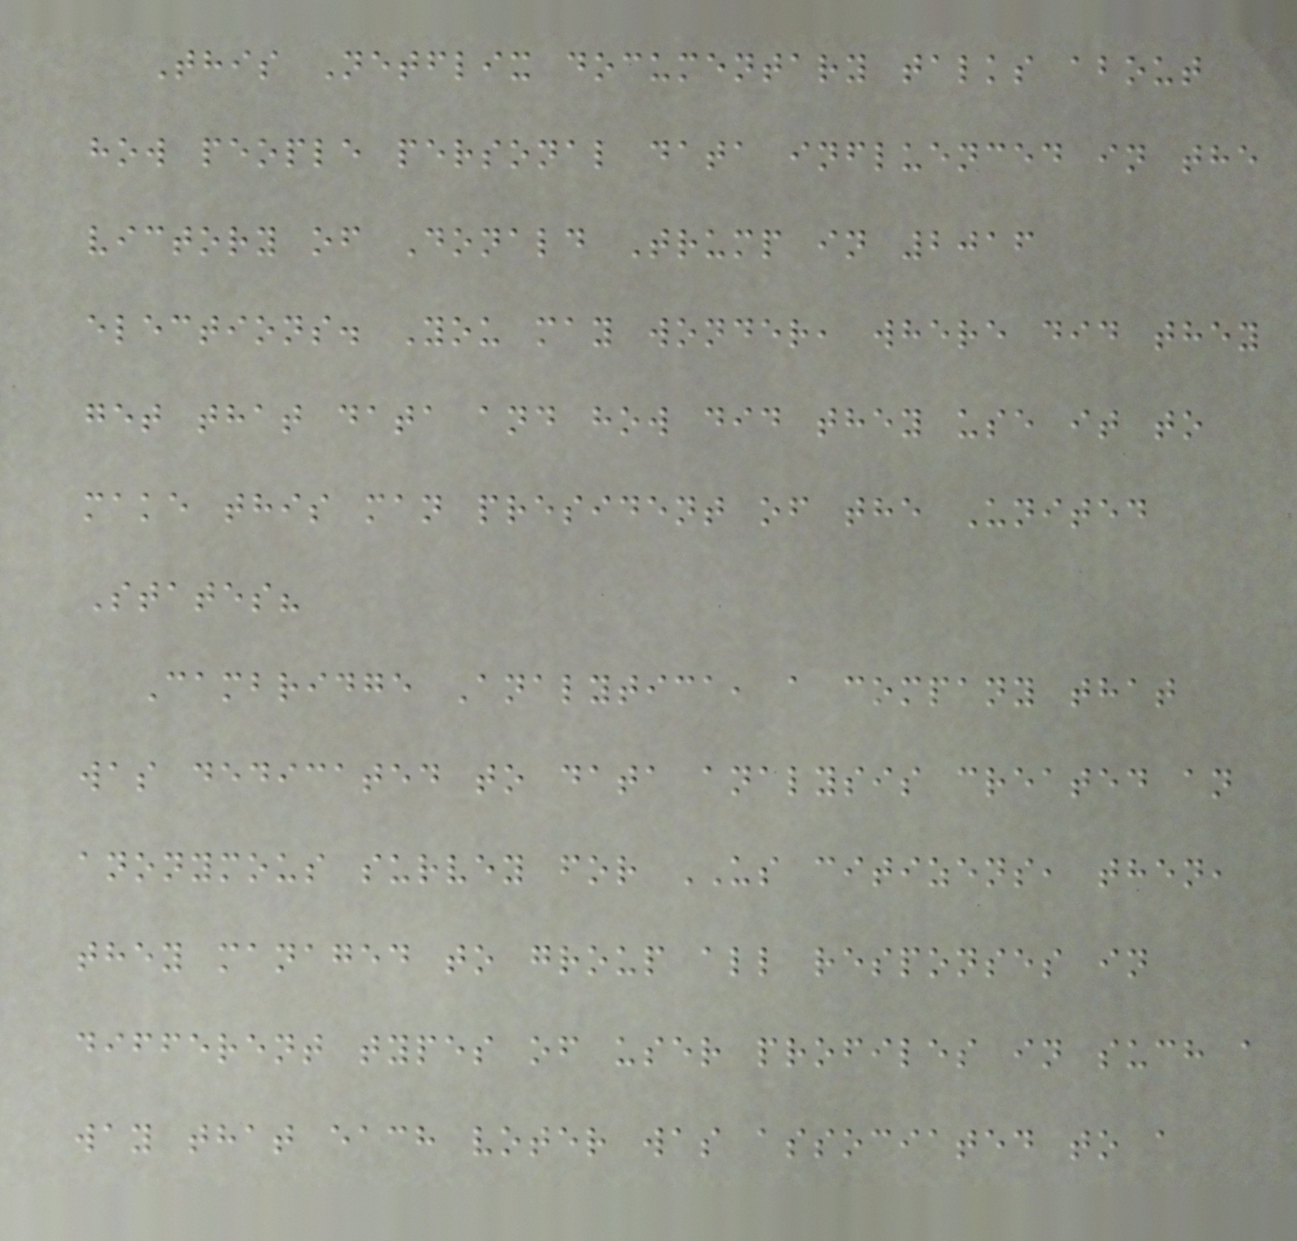This Netflix documentary talks about
how people personal data influenced in the
victory of Donald Trump in 2016
elections. You may wonder, where did they
get that data and how did they use it to
make this man president of the United
States?
Cambridge Analytica, a company that
was dedicated to data analysis created an
anonymous survey for US citizens, then,
they managed to group all responses in
different types of user profiles in such a
way that each voter was associated to a
